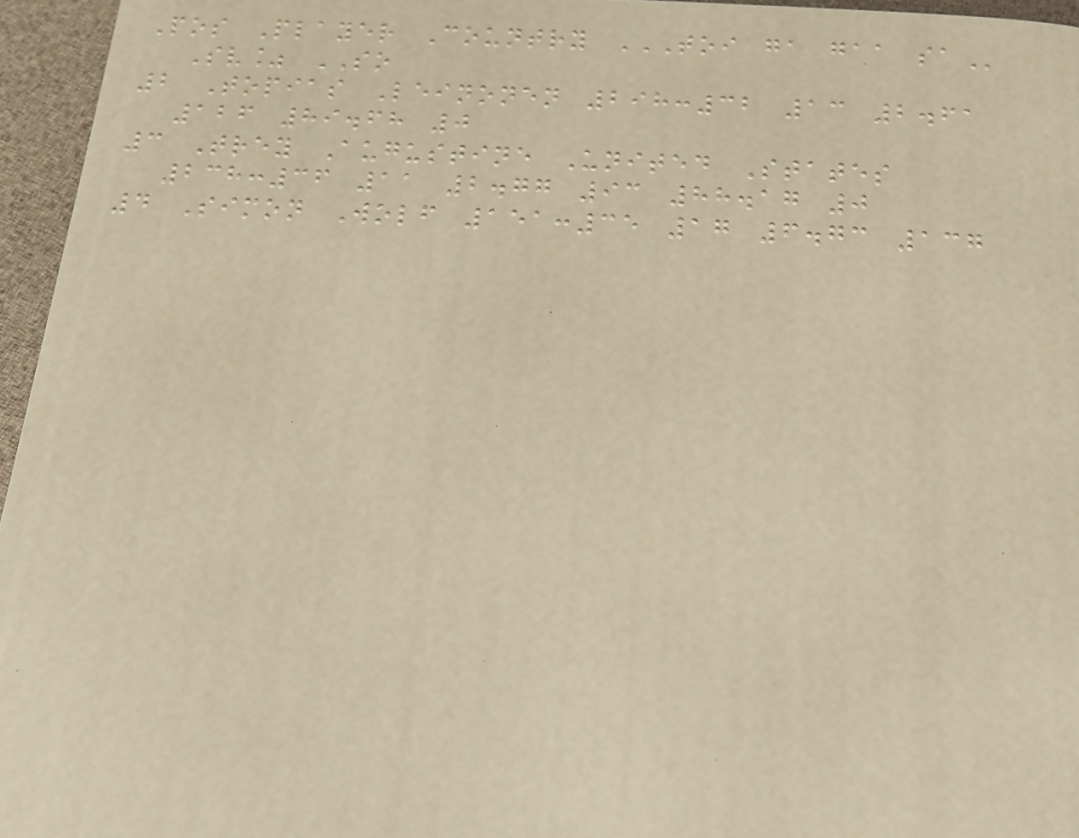Pos Player Country TOI GA GAA SA
Sv% SO
2 Topias Leinonen 298:32 13 2.61
126 89.68 0
3 Trey Augustine United States
238:36 11 2.77 93 88.17 0
4 Simon Wolf 151:35 17 6.73 137
